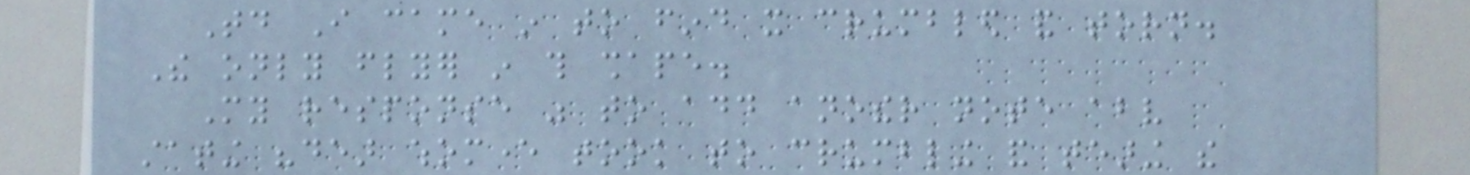Today I came in to find it crumbled and torn.
The only flyer in this shape.
My response was to add another note above
stating "dear whomever took to crumbling and tearing the
